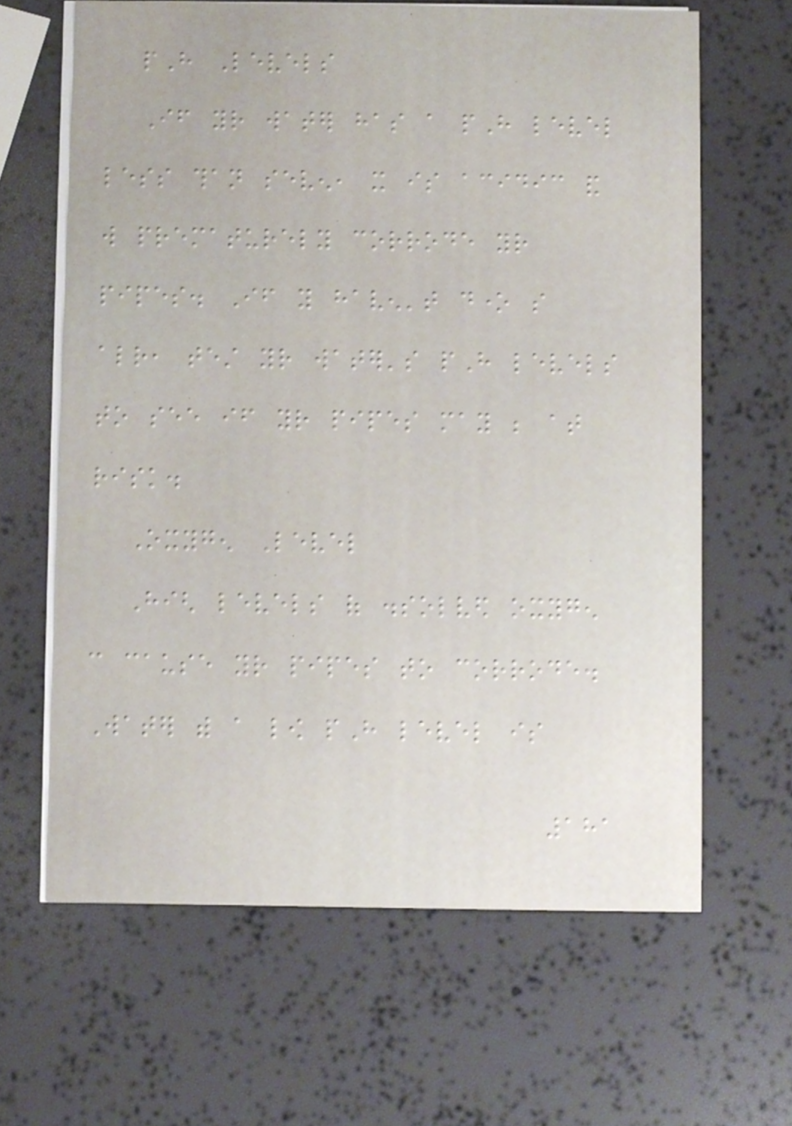pH Levels
If your water has a pH level
less than seven, it is acidic and
will prematurely corrode your
pipes. If you haven't done so
already, test your water's pH levels
to see if your pipes may be at
risk.
Oxygen Level
High levels of dissolved oxygen
can cause your pipes to corrode.
Water with a low pH level is
181
